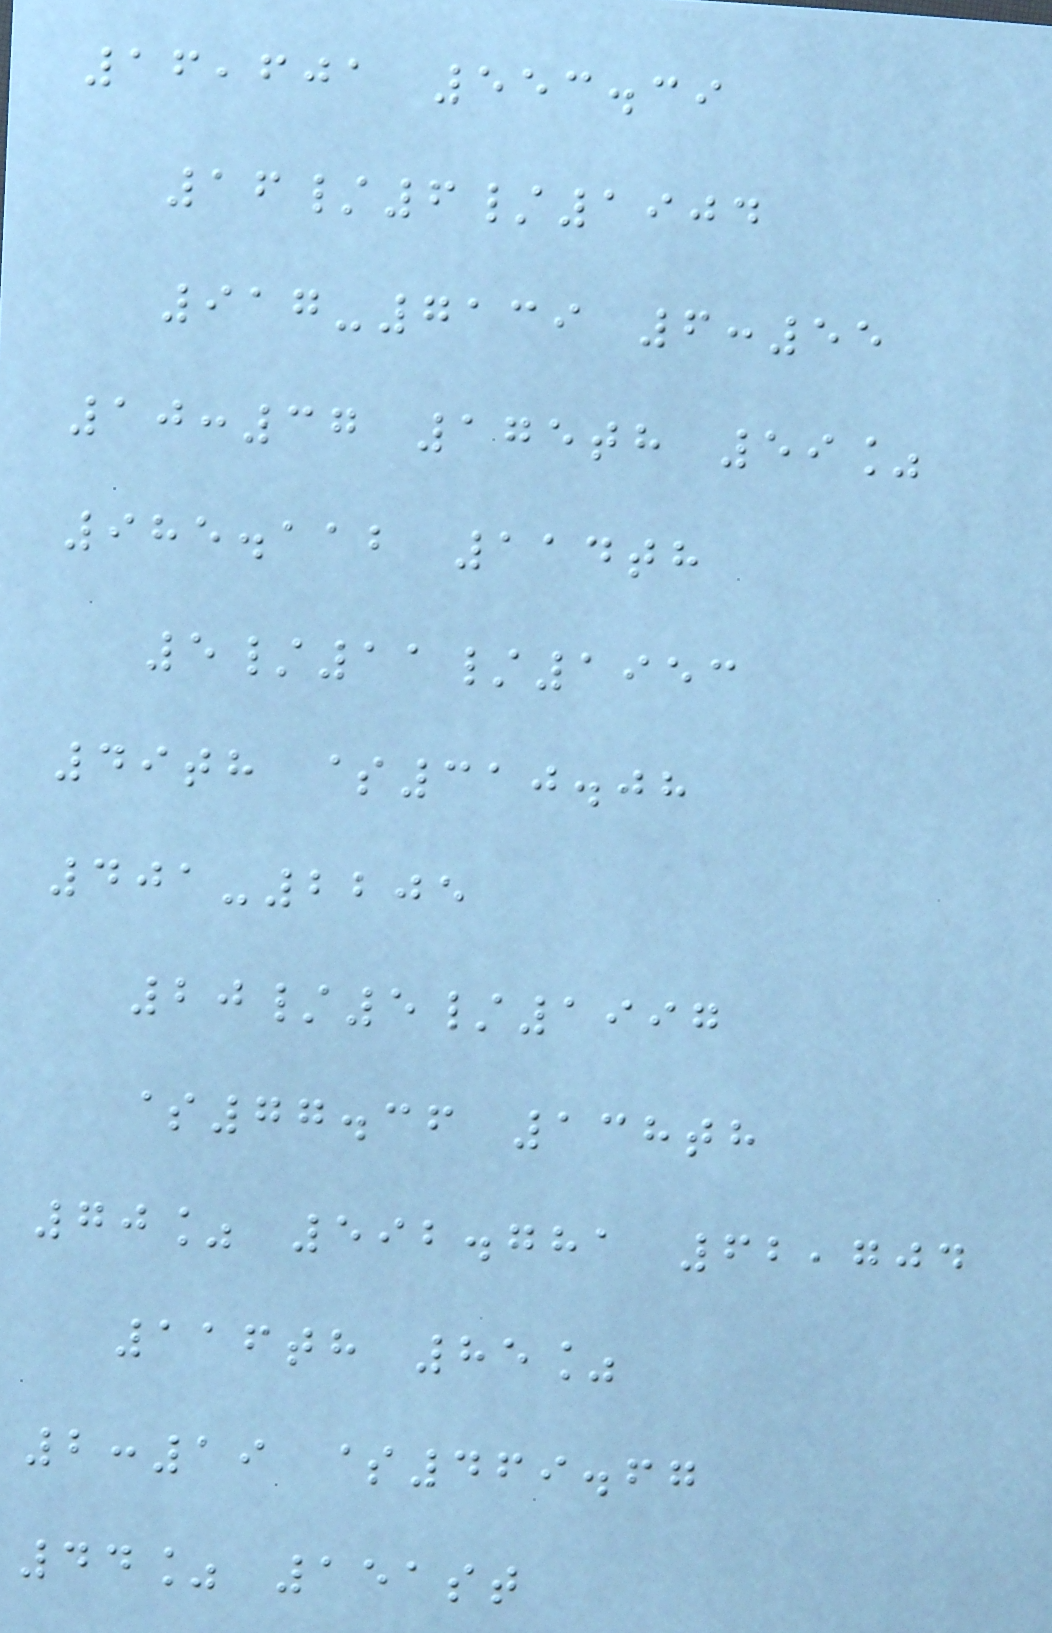16,601 553.39
16/6/1904
917-7139 6:55
10:37 175th 59%
985.112 114th
5/11/1953
49th $310.08
401-2205
20/5/1997
$77.36 138th
70% 592.781 62,704
116th 85%
2:19 $469.67
44% 151st
